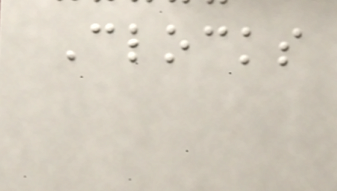Clocks
